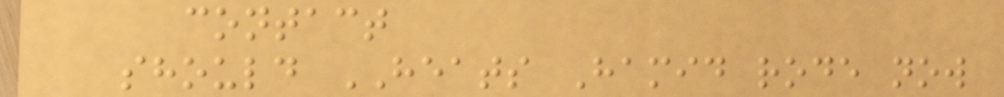contact
should HEATS Hamid rode now
